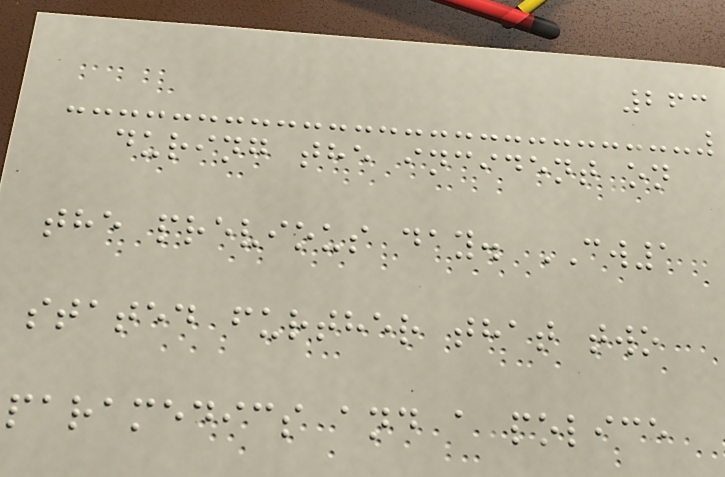263
during the incident on
the previous day. CW1
stated further that two
paramedics and a police
